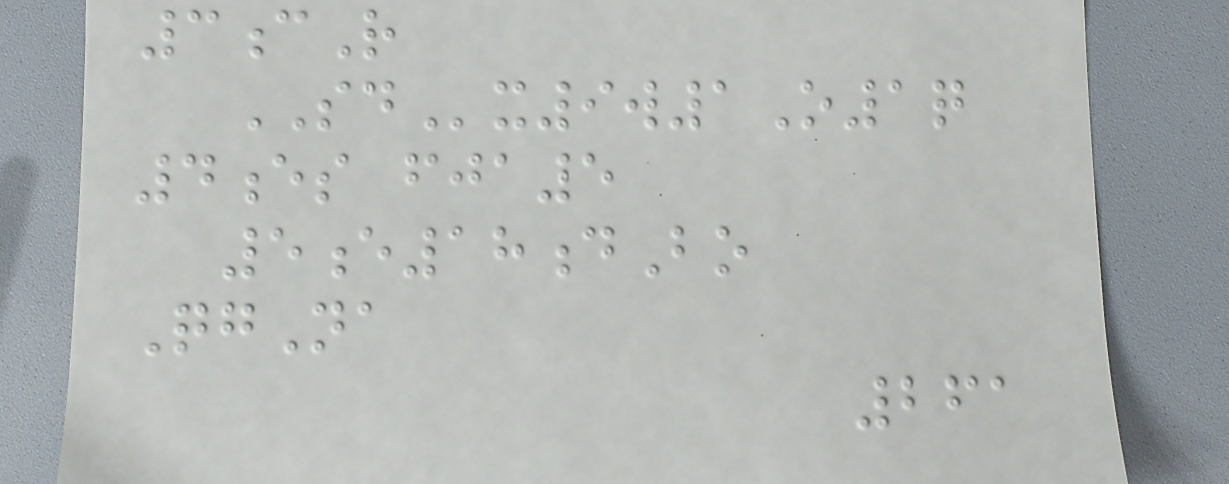3cR
SDx9w1O1q
4es fja5
5e18dBo
QgNa
261
